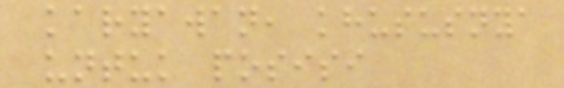karyawan, khususnya
untuk posisi
